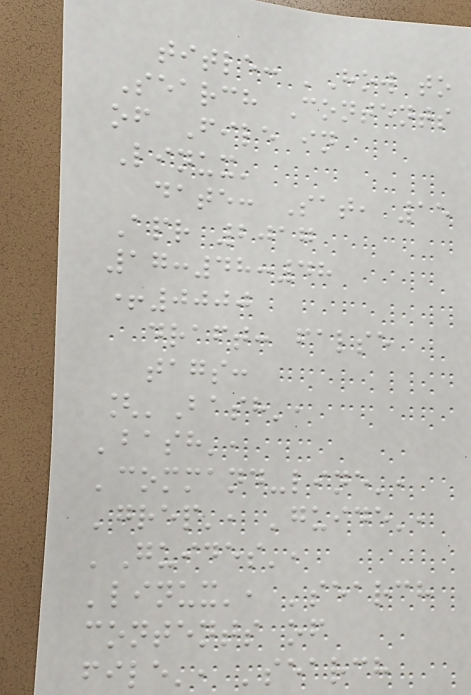title: 'How to
Search Contents
of File in
Linux'
date: Sat, 15
Apr 2017
17:48:48
+0000
draft: false
tags:
['Bash',
'bash',
'command-line',
'grep', 'guide',
'Guides',
'linux', 'search
contents of
file', 'search
